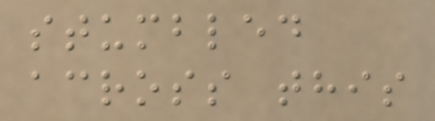stumbled
across this
